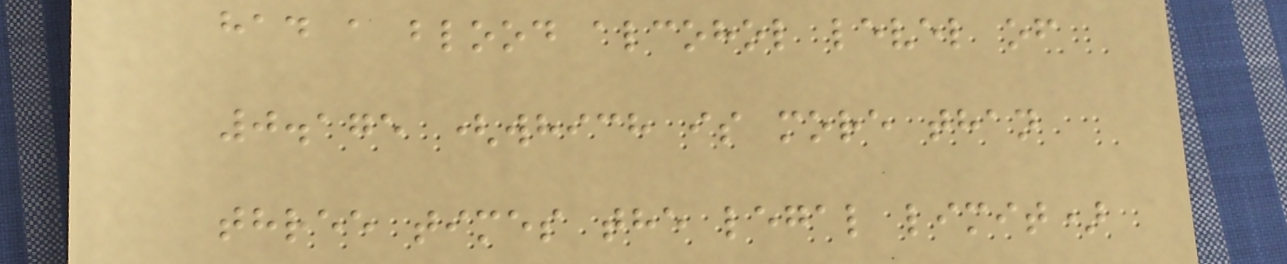had a blood alcohol level of
0.175 (which is more than
three times the legal limit)
